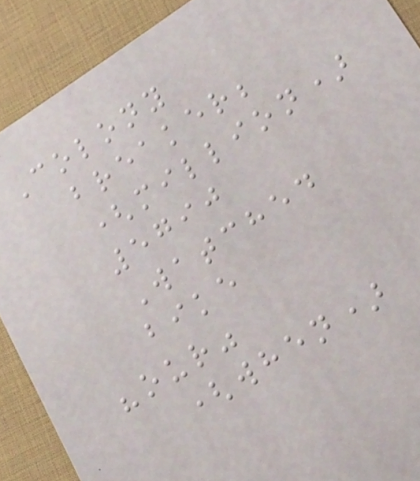Colony
breaker;
(million)
5790
Watched
bike
"our"
(when)
